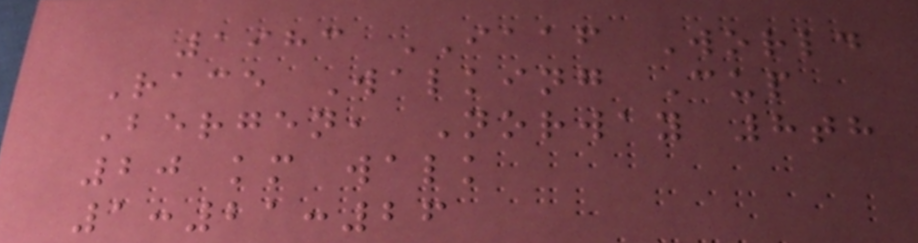1983 IAAF World
Race Walking Cup
Bergen, Norway 8th
20 km walk
1:21:26
